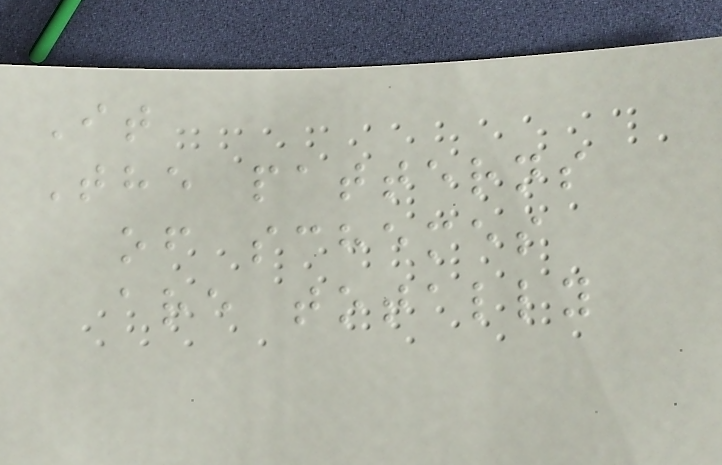It
The patterns
of schemes
are totally
